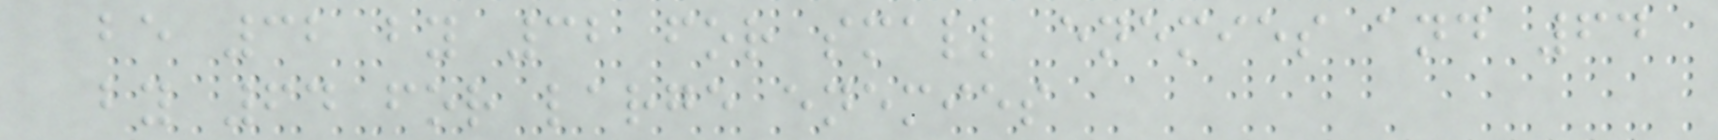be 32 by 32 for small enemies and 64
by 64 for large enemies
